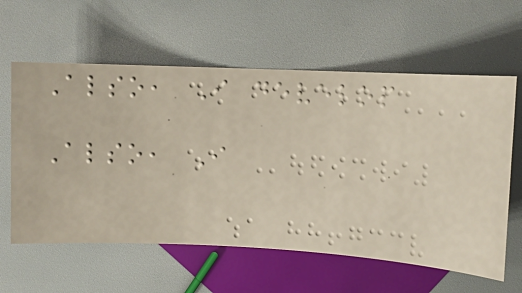Also, I develop
Also, I
